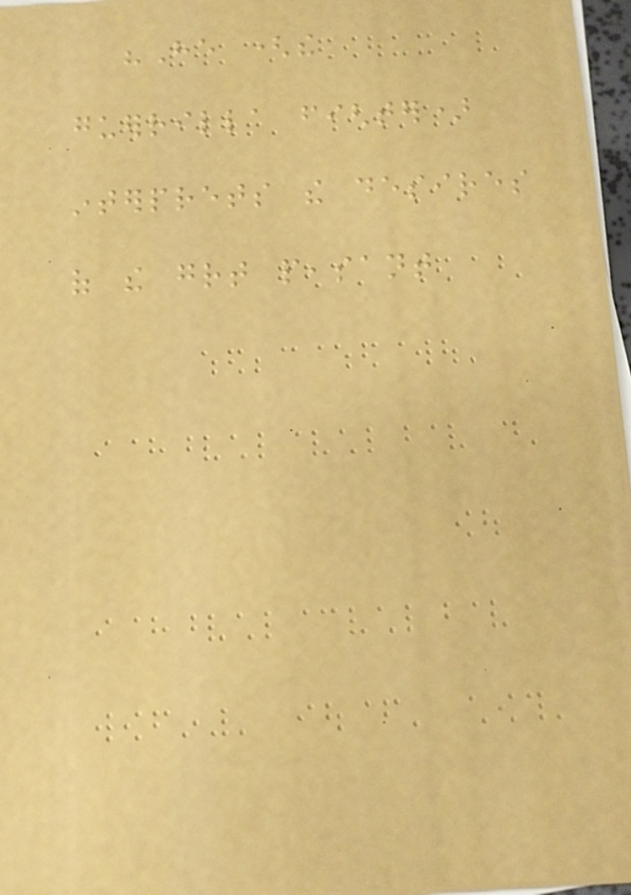"He (the
guerrilla fighter)
interprets the desires
of the great peasant
